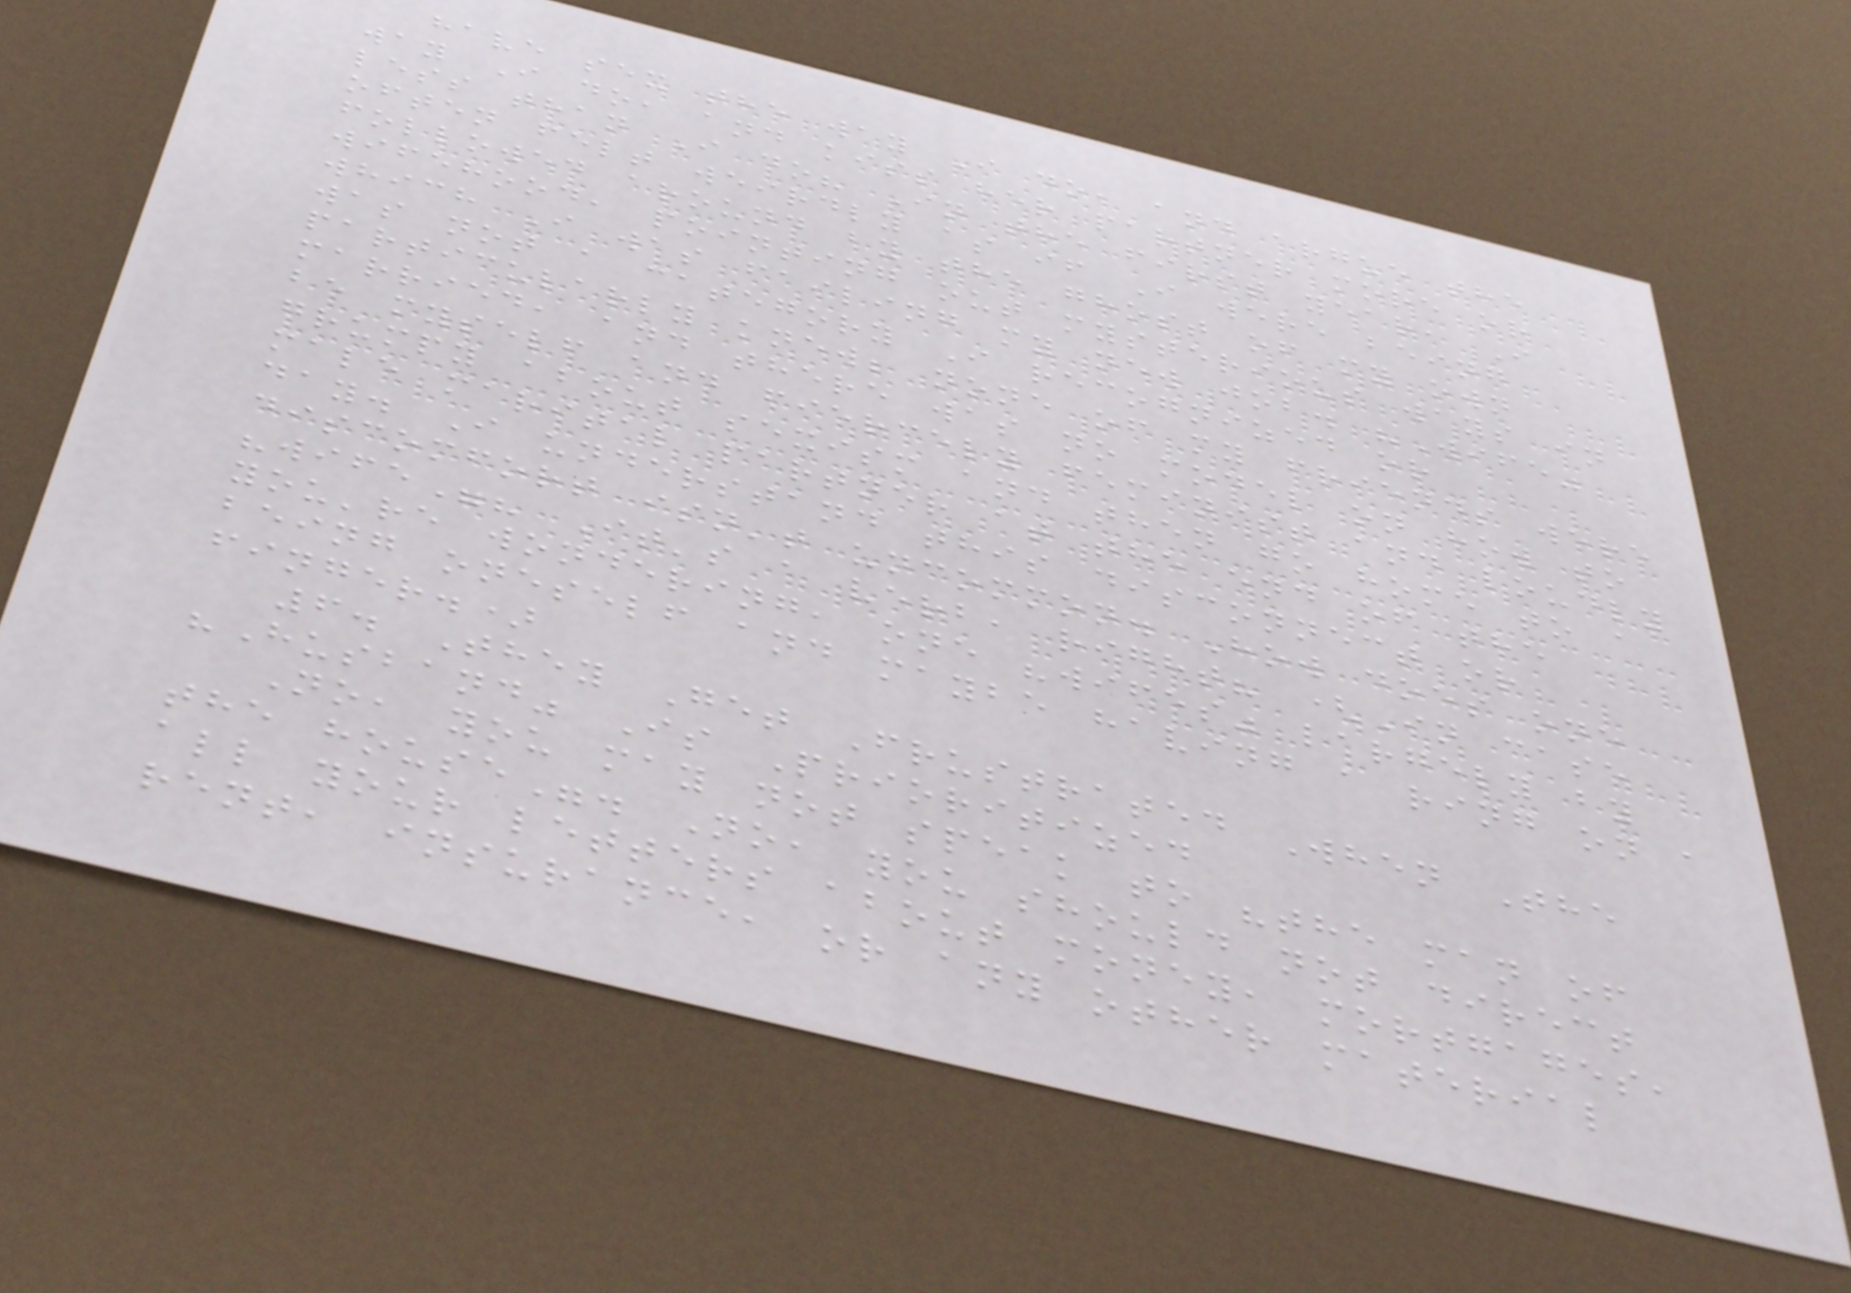have sex the way I do, and argue the
way I do, and kiss her partner more or
less than I do? In the first year, I
often felt weirdly as if I were being
followed around by the ghost of my own
wifehood, pointing out mysterious ways in
which I was failing my new job. "Wife"
was not a category I recognized or
particularly knew; none of my friends were
married, and there was no model on how to
be myself and fiercely feminist and loudly
grumpy about sexism and then go home to a
male marital partner at the end of the
day. I understand this disconnect or
discomfort isn't uncommon. How does one
"wife"? It's a verb, right? (In case
you're wondering, one "wifes" largely by
being oneself and maybe having a ring on a
finger.)
6. They Get Frustrated When The
"Husband" Is Prioritized
No, you may not speak to "the man of
the house". No, you should not direct
all your letters about money, mortgages,
rent, insurance, or any other material
